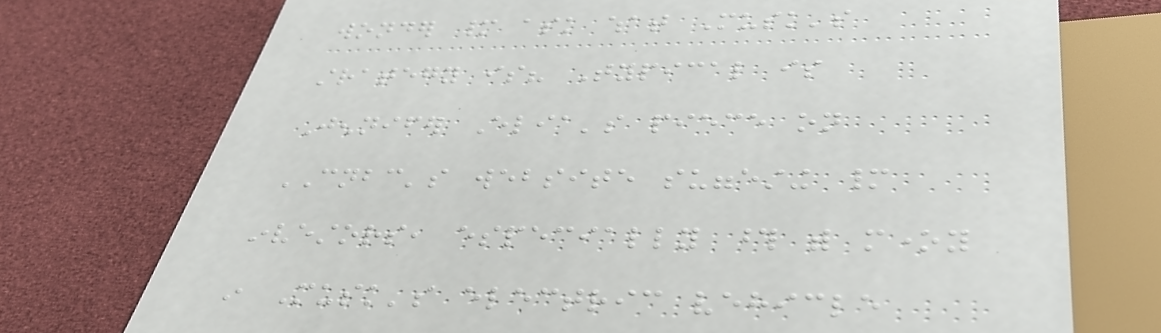wonder many ask what Musk's
strategy is? Typical is
Jennifer Elia's piece on
CNBC's website suggesting many
investors, especially those with money
in Musk's electric vehicle
